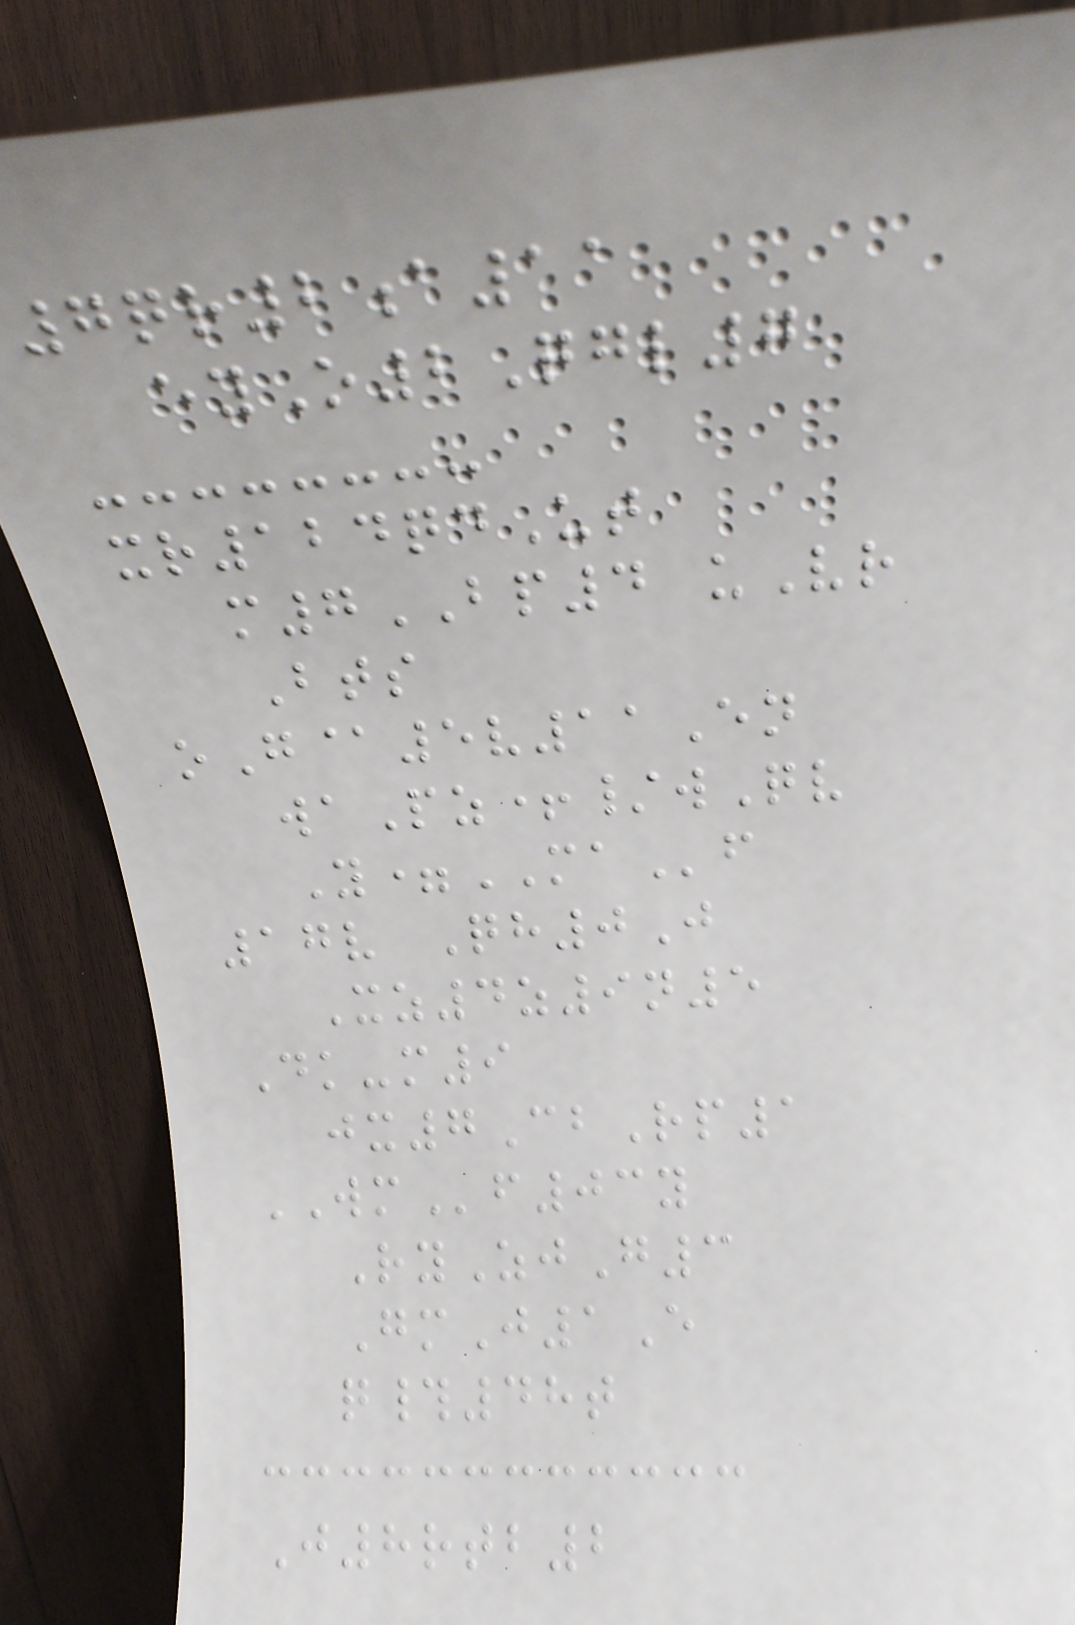7qr2a11
eyO2Qgl7
xr124qdUt
m7BP4 uVr
Bts
oG@5v11En
waPz+/wQv
Y=MAf
17v Qh0J
Xz4z9n5
Dk-m9
jx7CbRp1
WMf03y
RyZjG3
GmJ1E
q#48t
J8rtb2
